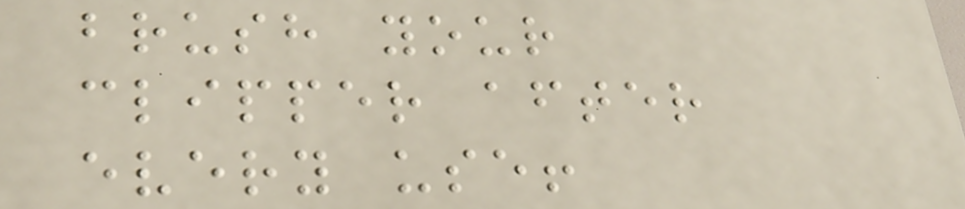brush your
clipper after
every use!
